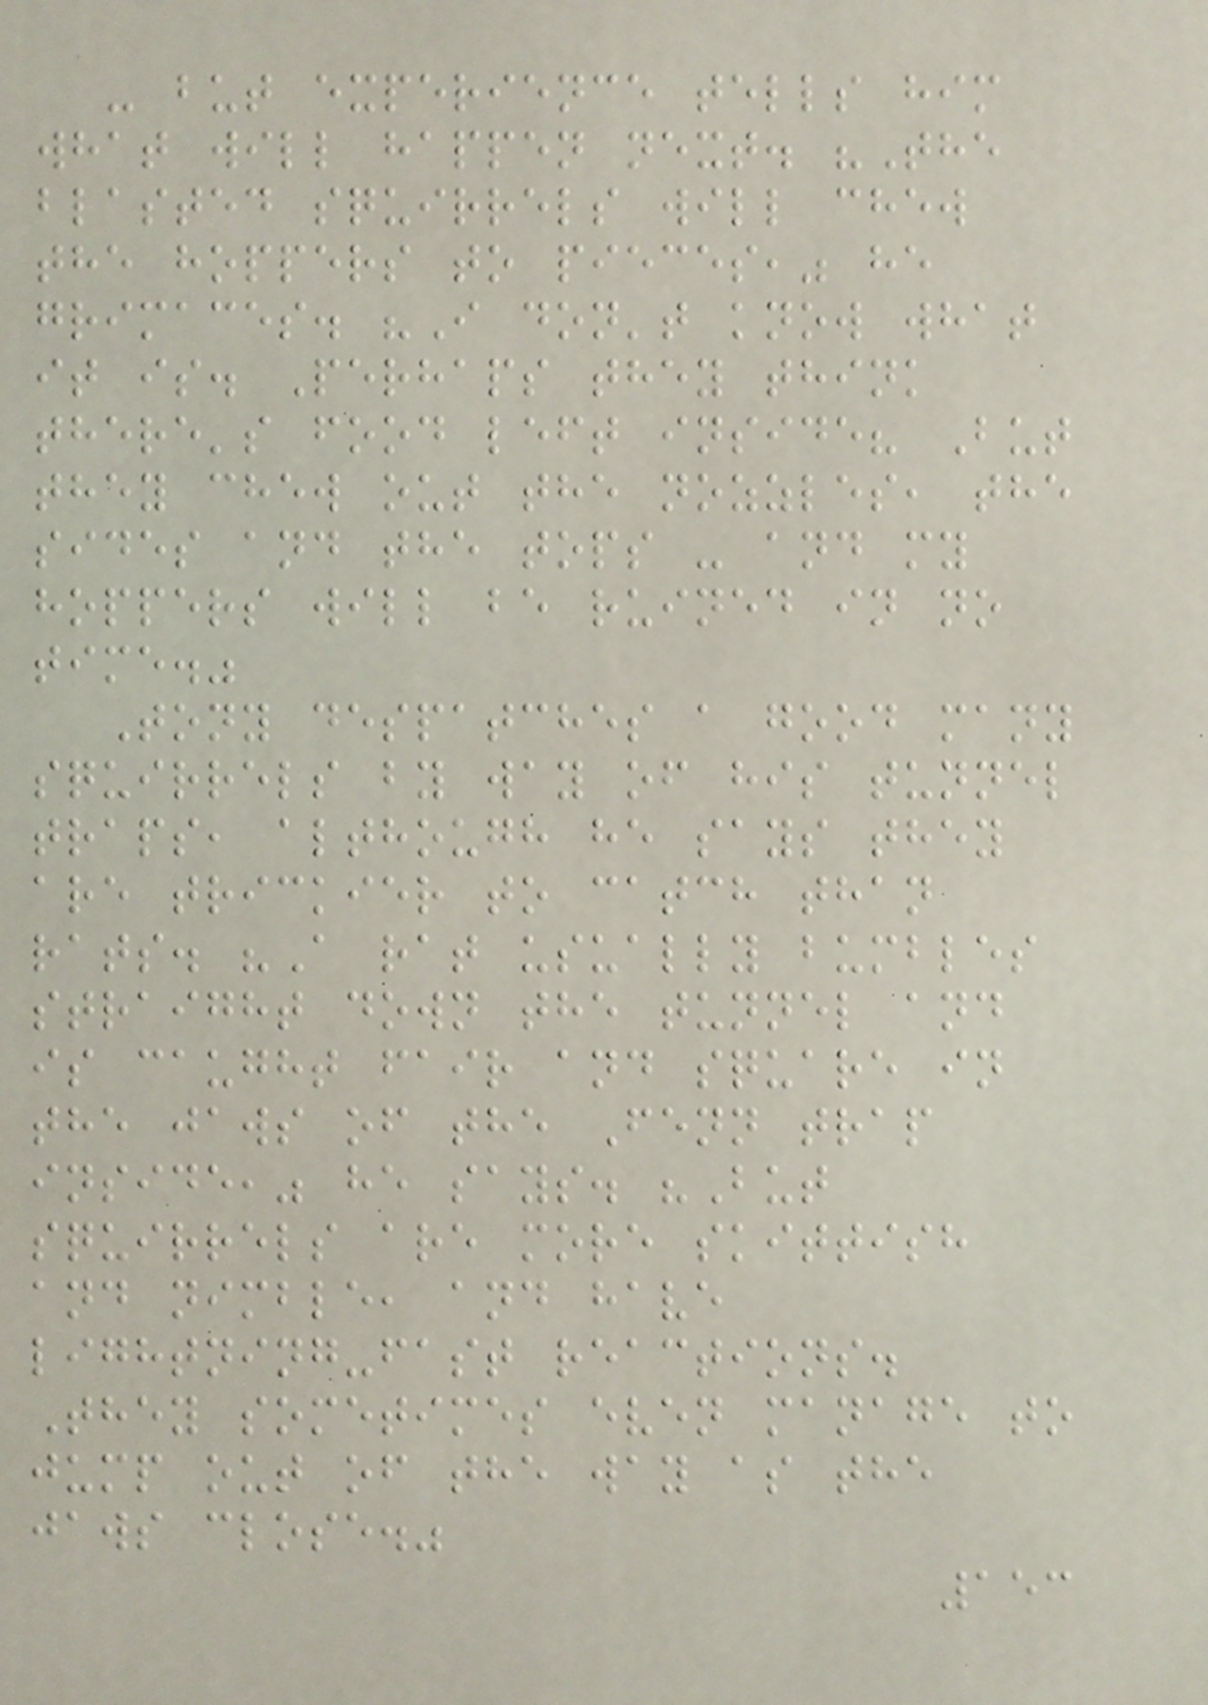- but experience tells him
what will happen next. "The
blasted squirrels will chew
the hoppers to pieces," he
grimaces. "I don't know what
it is. Perhaps they think
there's food left inside? But
they chew out the nozzles, the
sides and the tops - and my
hoppers will be ruined in no
time."
Tony despatches a good many
squirrels by way of his tunnel
traps, although he says they
are trickier to catch than
rats. "A rat usually bumbles
straight down the tunnel and
is caught fair and square in
the jaws of the Fenn trap
inside," he says. "But
squirrels are more skittish
and nimble, and have
lightning-fast reactions.
They sometimes even manage to
jump out of the way as the
jaws close."
153
